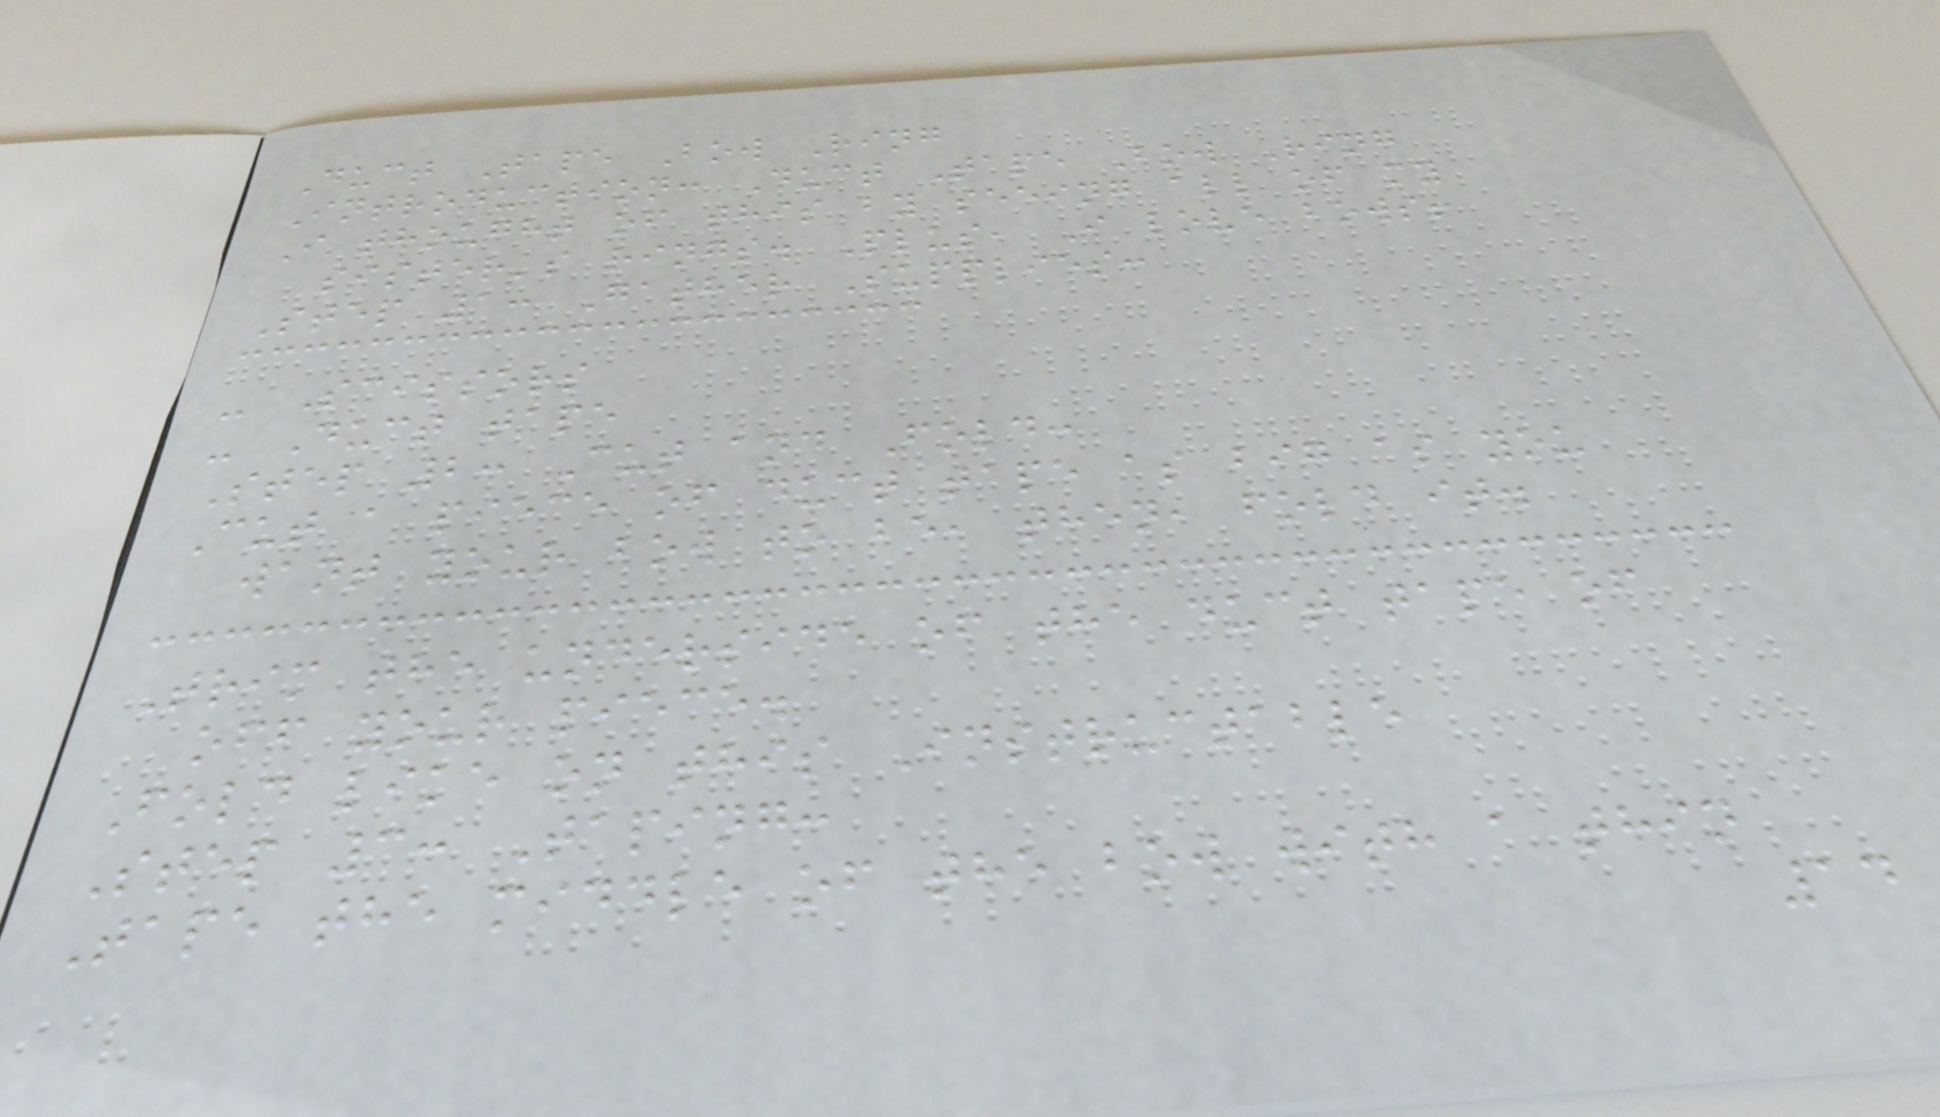Duct Tape Bow Ring
Introduction: Duct Tape Bow Ring
I thought of this by seeing all of my
sister's rings. Plus, I love bows!
Step 1: Gather Supplies:
- Scissors
- Duct tape
Step 2: Cut and Fold:
Cut a piece of duct tape as big as you
want your bow to be, then, fold it.
Trim the underside of the duct tape of
off your piece.
Fold like on this Instructable
Step 3: Taping:
Tape the middle of the bow with a thin
14
